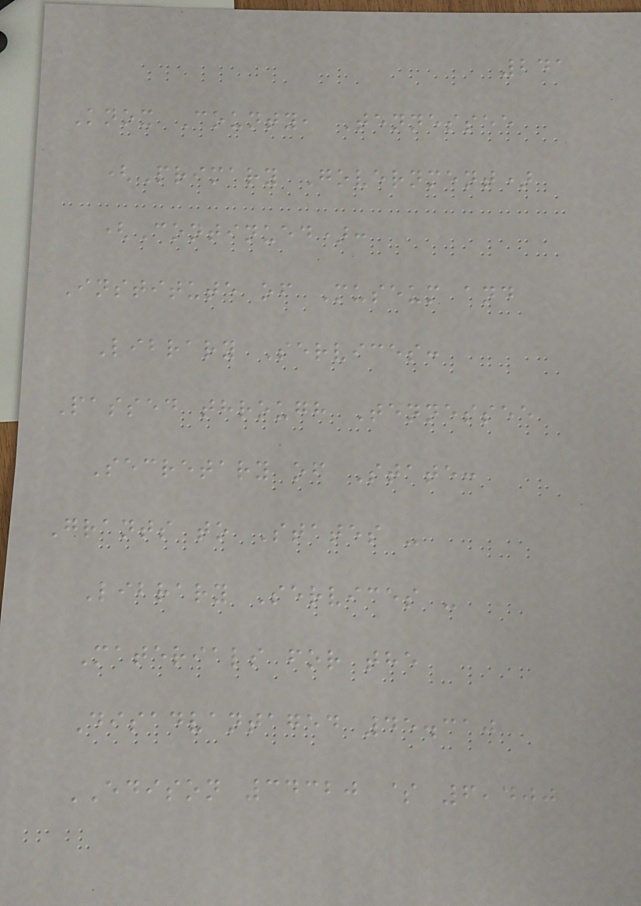241
Knox County, Tennessee
(Primary Government)
(Continued):
Institute of Museum and
Library Services:
Passed through Tennessee
Secretary of State:
Grants to States -
Library Services -
Materials for the
Disadvantaged 45.310
EDISON 34320 $ 6,400
